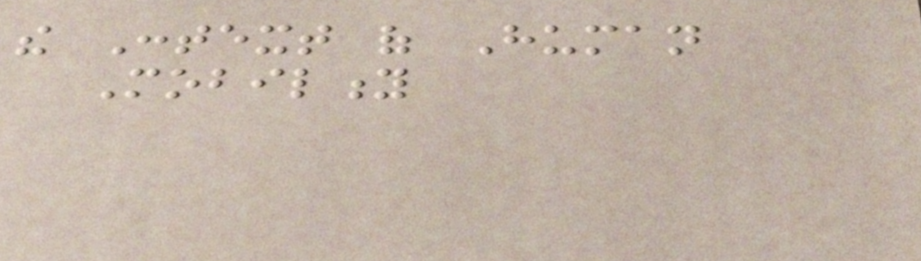the Context of Human
Mobility
